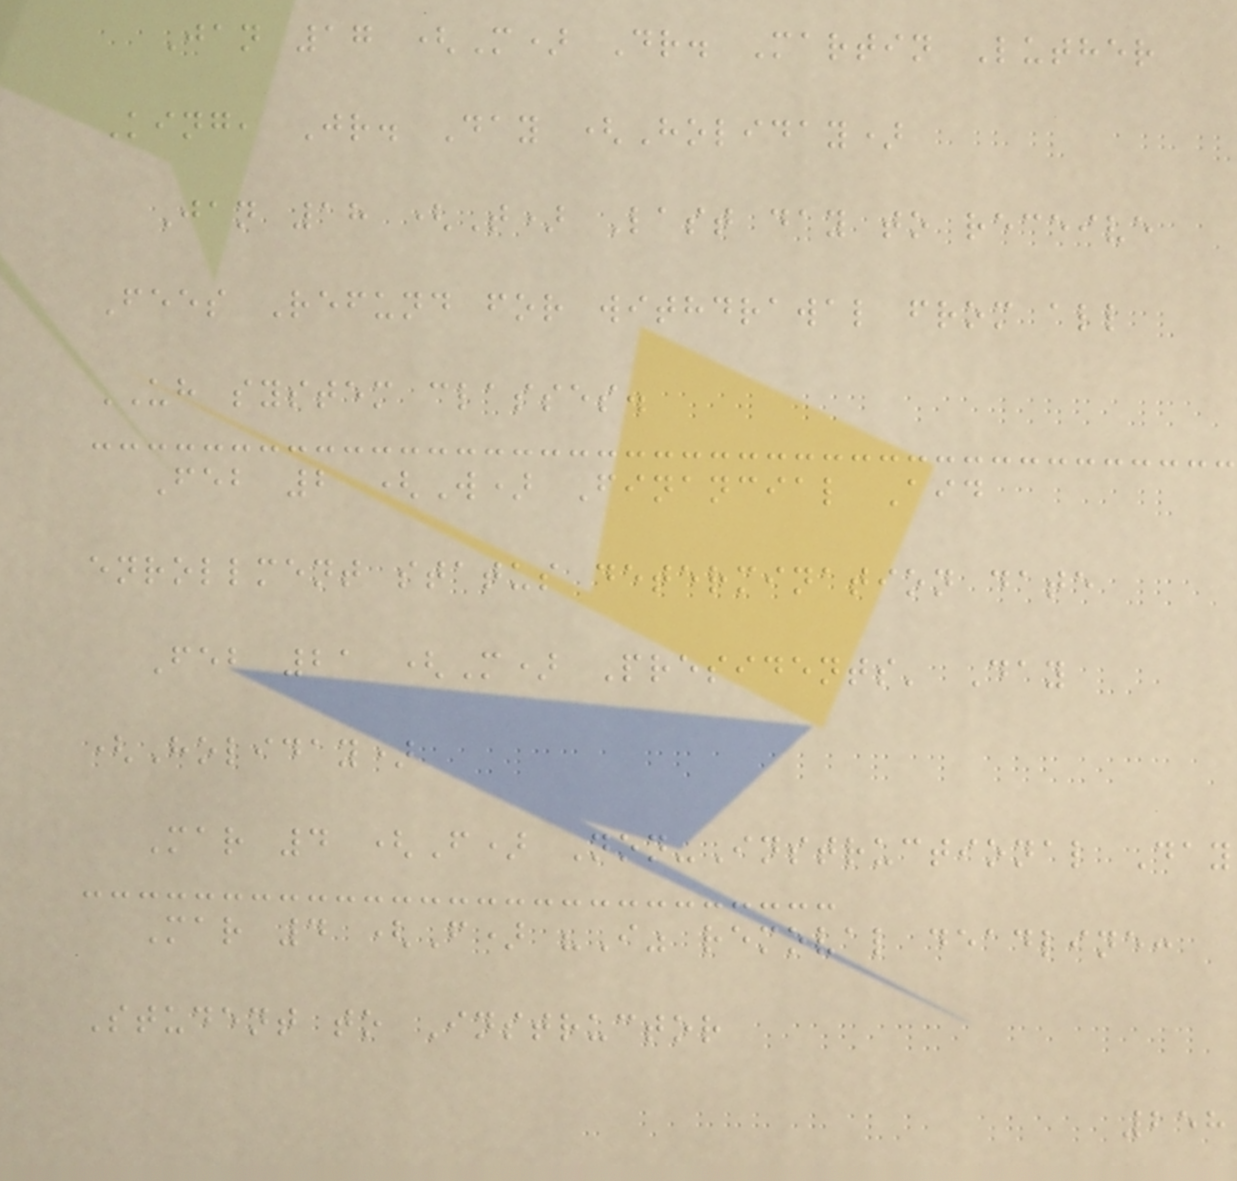Jan 17 (M) Dr. Martin Luther
King, Jr. Day (Holiday)
Jan 18 (T) Last day to receive
Fees Refund for withdrawal from all
UH system classes.
Feb 2 (W) Financial Aid
enrollment status determination date
Feb 21 (M) Presidents' Day
(Holiday)
Mar 4 (F) Non-Instructional Day
Mar 4 (F) "I" removal deadline:
Student to Instructor
258
